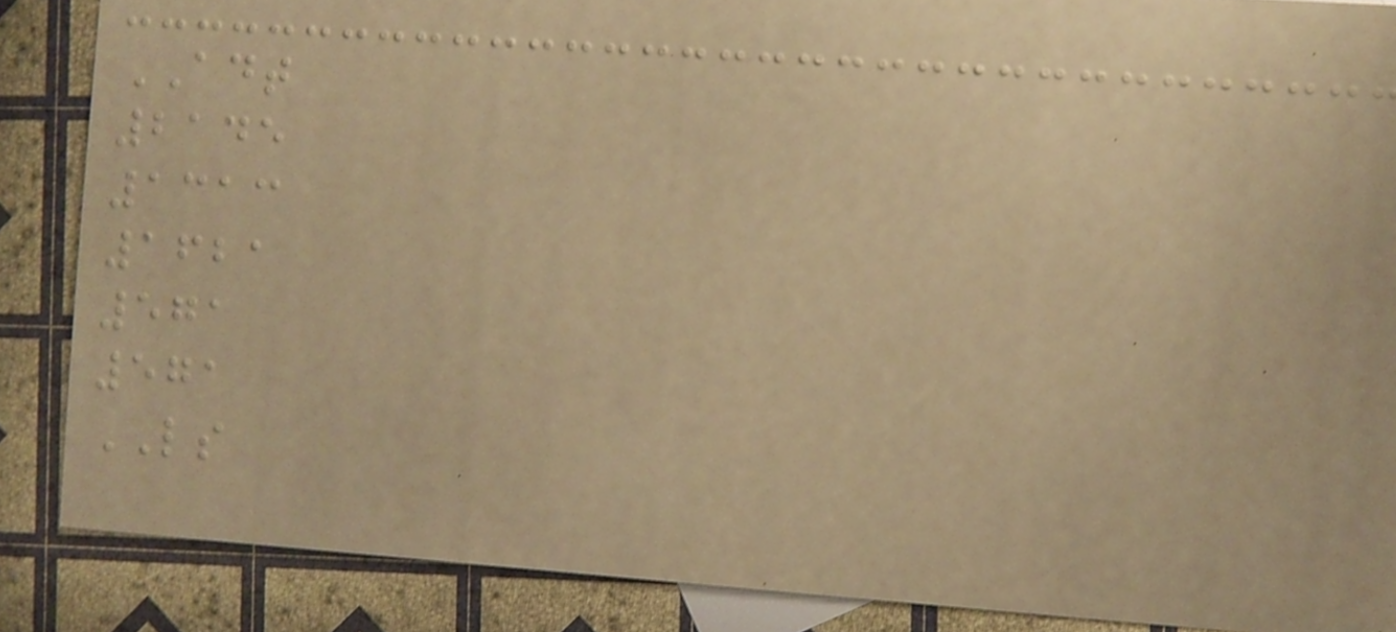ADT
2145
1313
1621
571
571
LS
